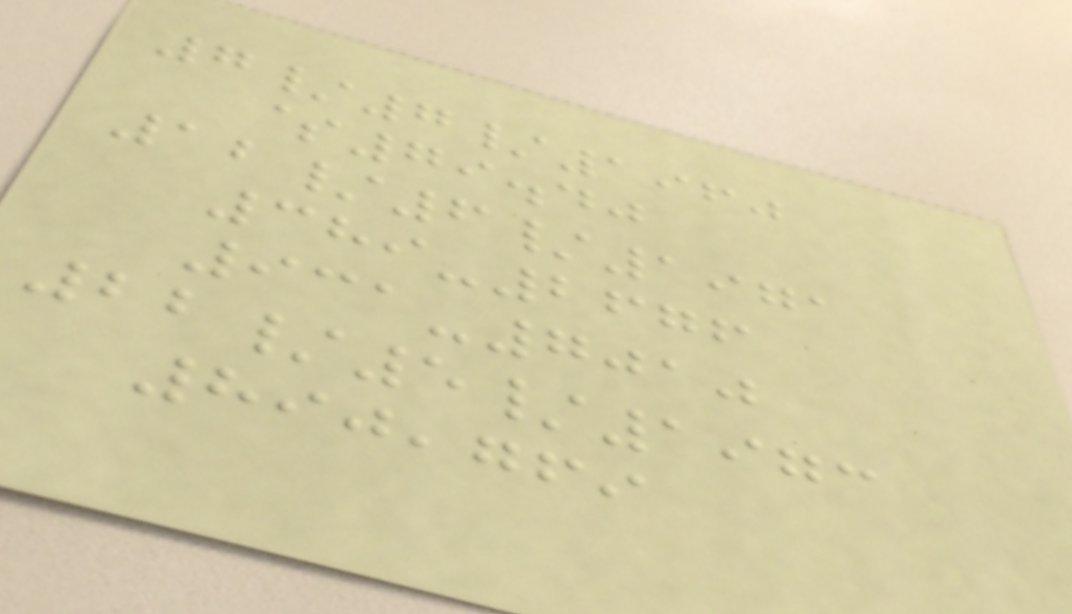7/7/1960
$79.40
12/6/1971
389-2676
931-7010
22/5/1973
890,769
